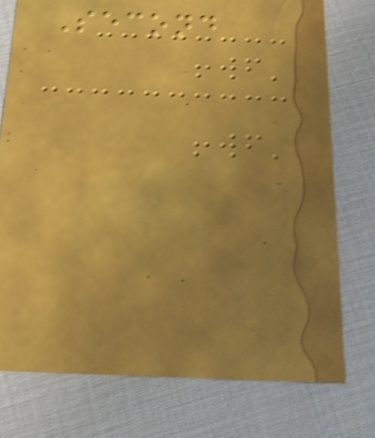Second
